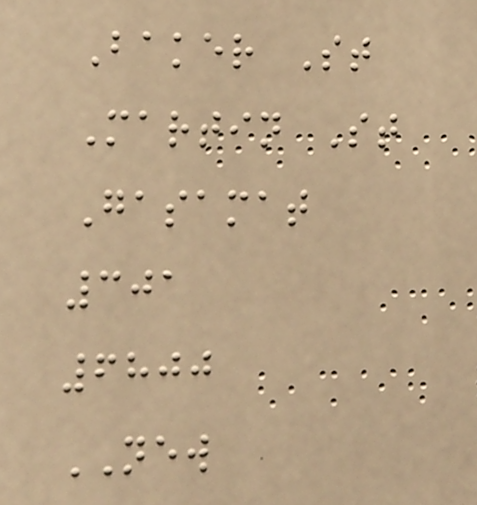Baker St
Martin St
Gasamat
301
6800
NEW
